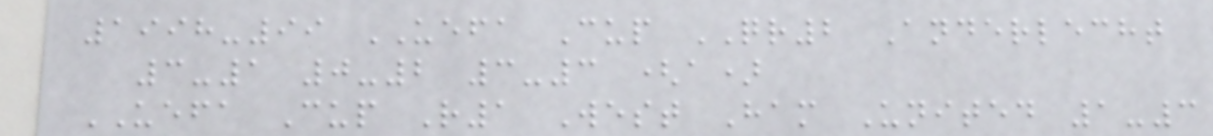1998-99 UEFA Cup QR2 Anderlecht
3-1 0-2 3-3 (a)
UEFA Cup R1 West Ham United 1-3
